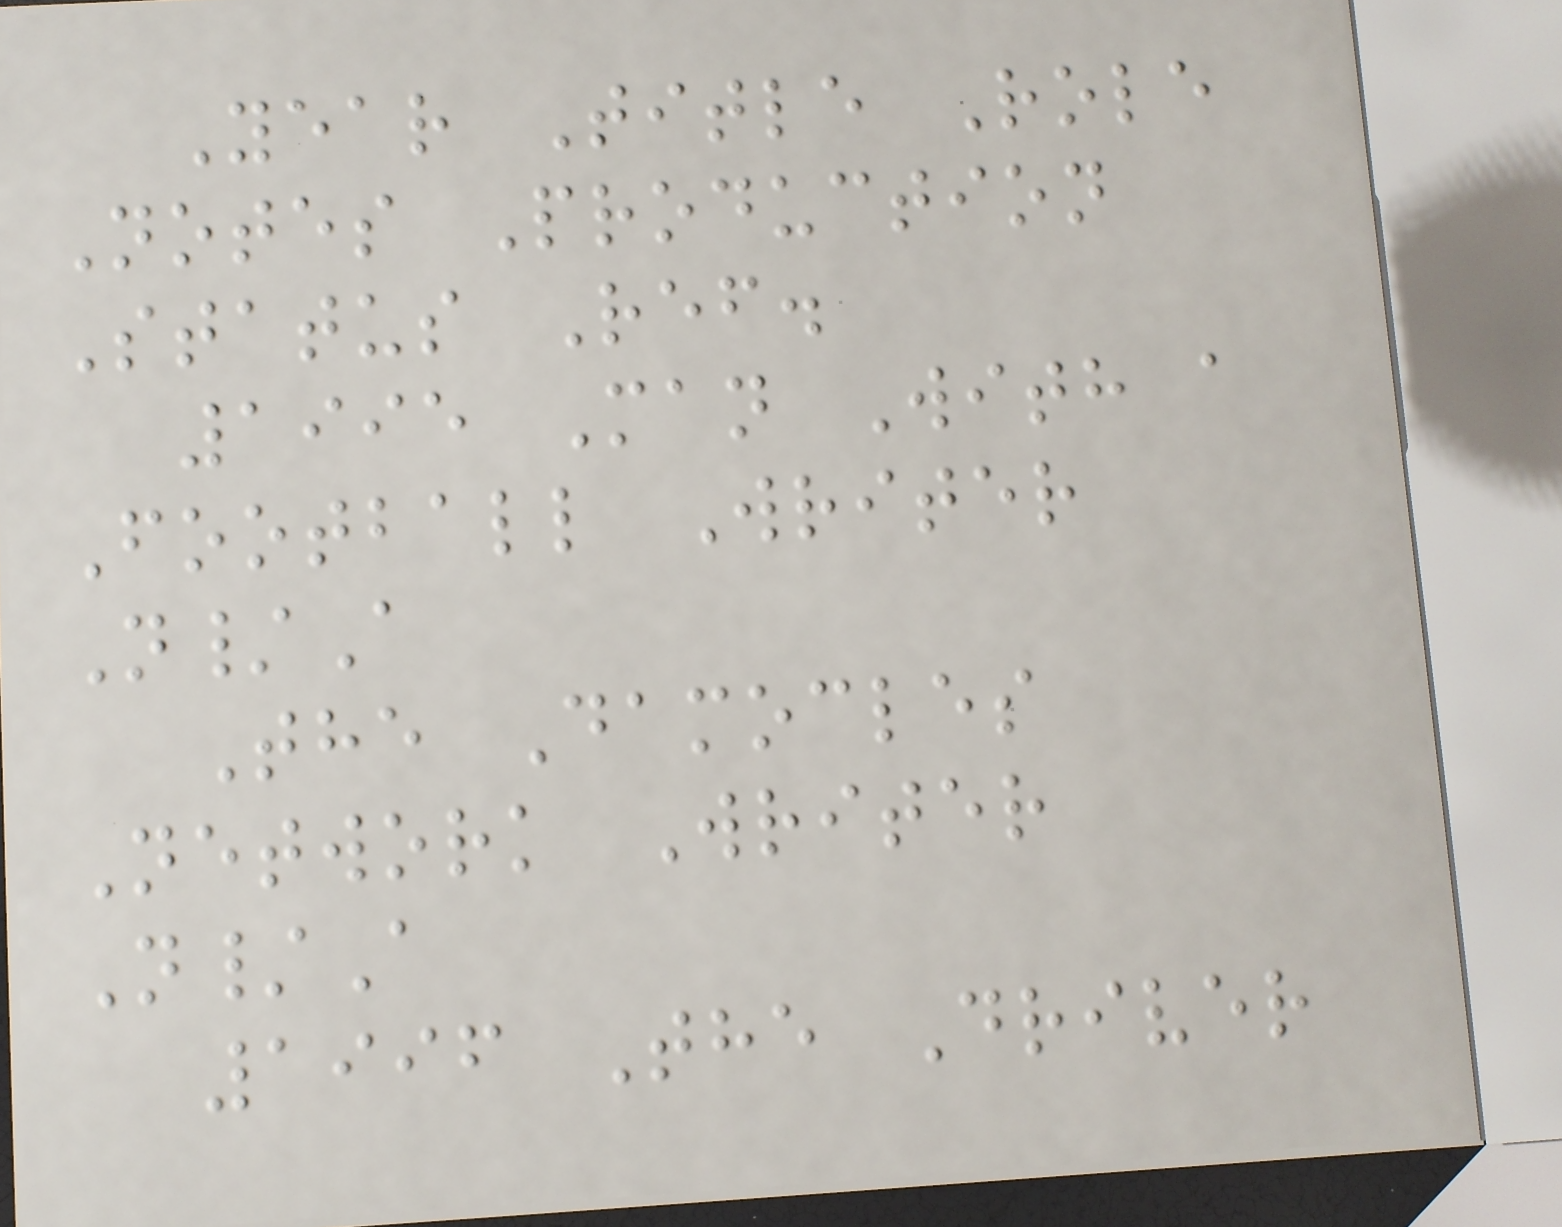Year Title Role
Notes Production
Status Ref.
1995 Man With a
Football Writer
N/A
The Damocles
Network Writer
N/A
1996 The Driver
